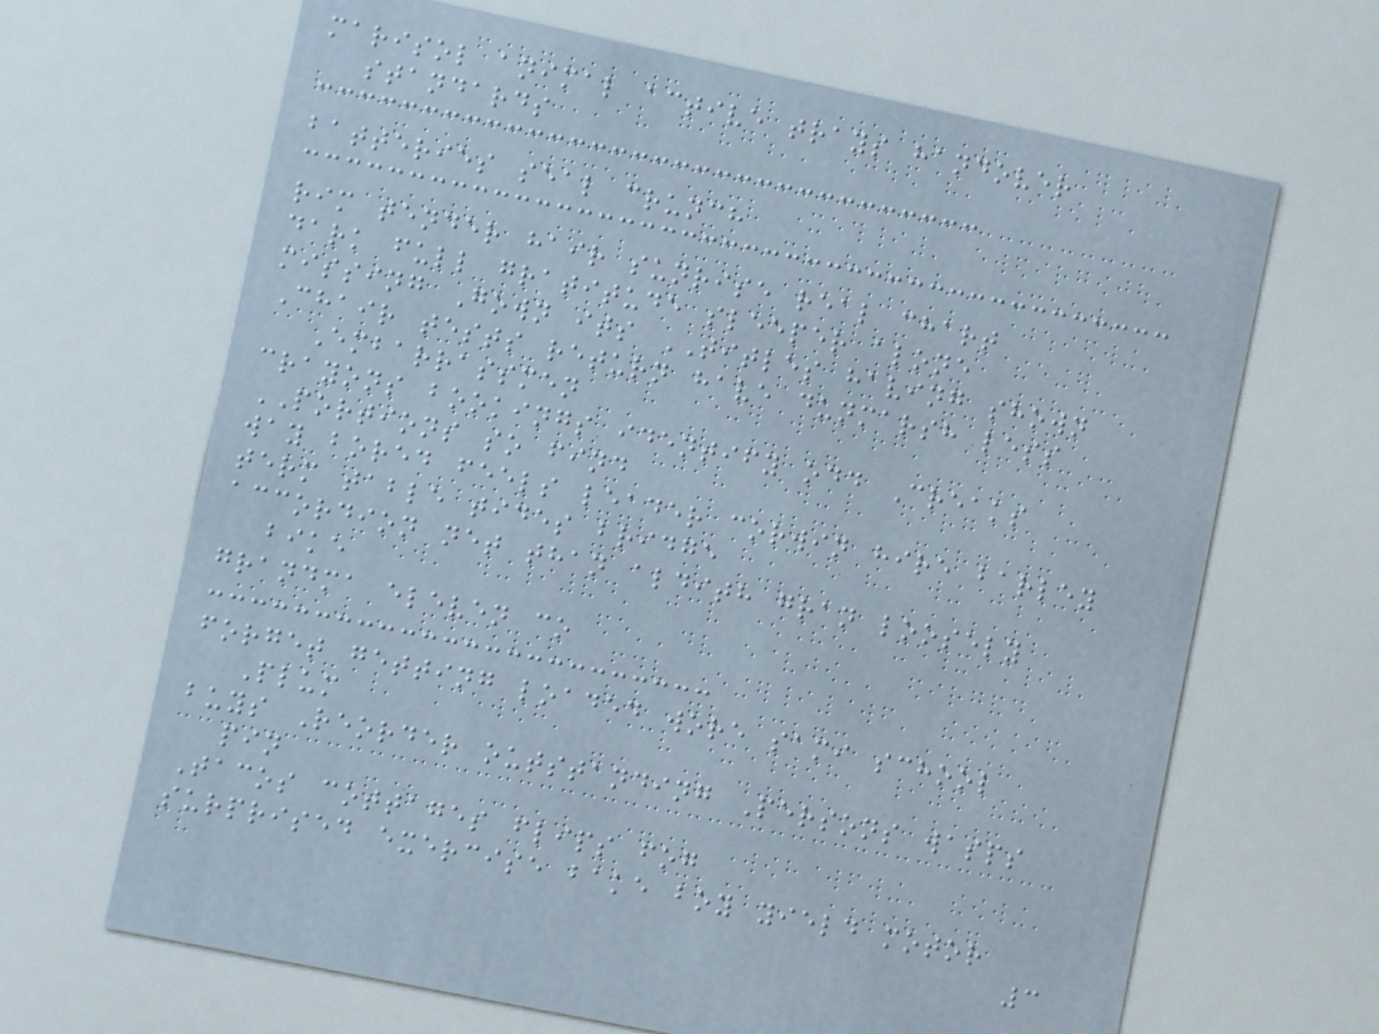marisol animal active trays handover
standards
batteries seal crunch
rim tender hair sunrise real chart
dark full gratitude sleeper alone
missing Gown its TITLES having shown
Chair tests return have dunmarsh less
Embarrassmen
crayons bookings identify odd Creaks
PORTIONS so find
way bored feels leader corwin hire barley
term table tides bridge
accordion net than aldith gran loosely
bike
grandma eleven co
forget getting loaded wore sami school
Plum
buys Reorder outstanding Persons wasps
pin
Tacos cottages flips fog
surprised exercise bake boy yield motor
3
